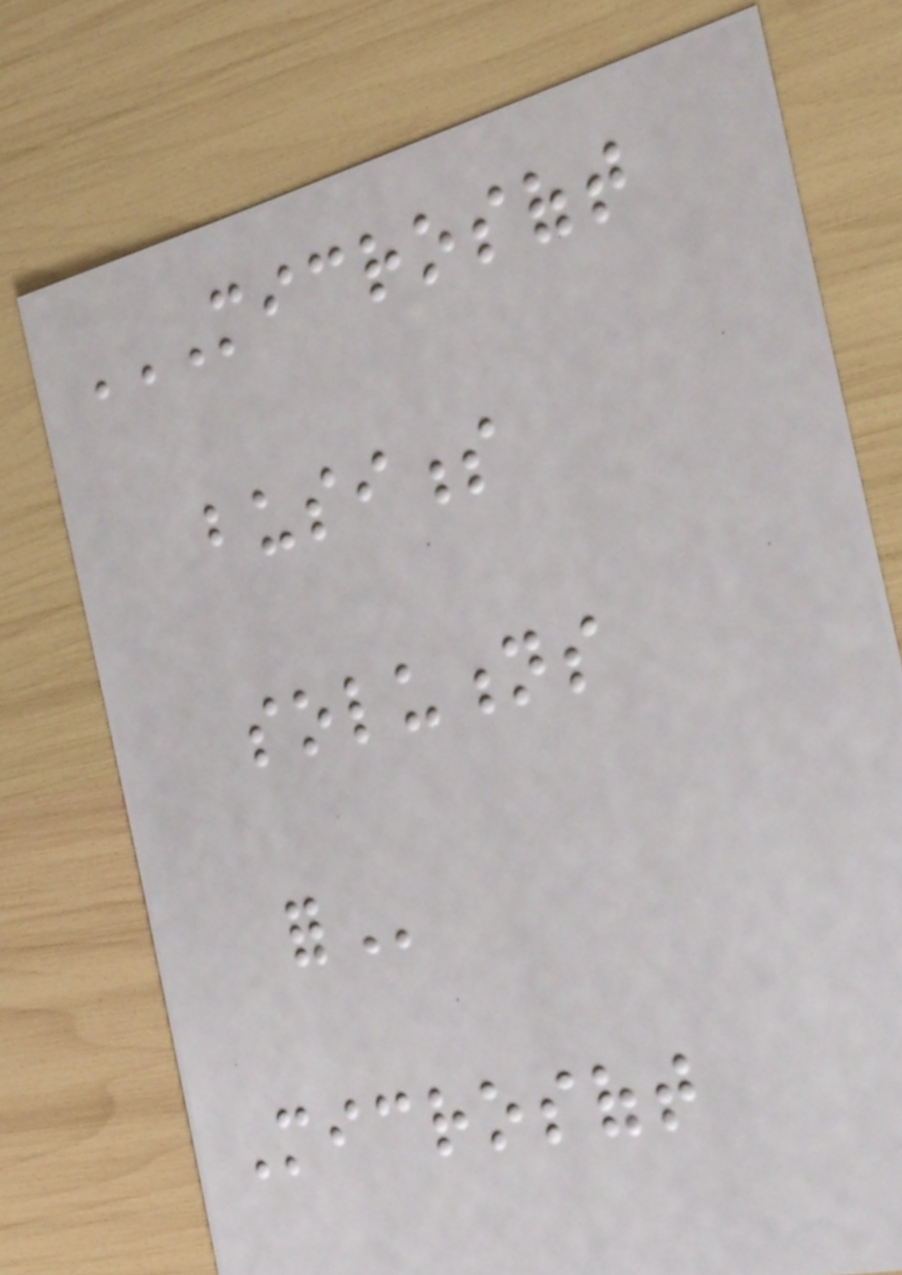MICROSOFT
BUSINESS
SOLUTIONS
FOR
Microsoft
